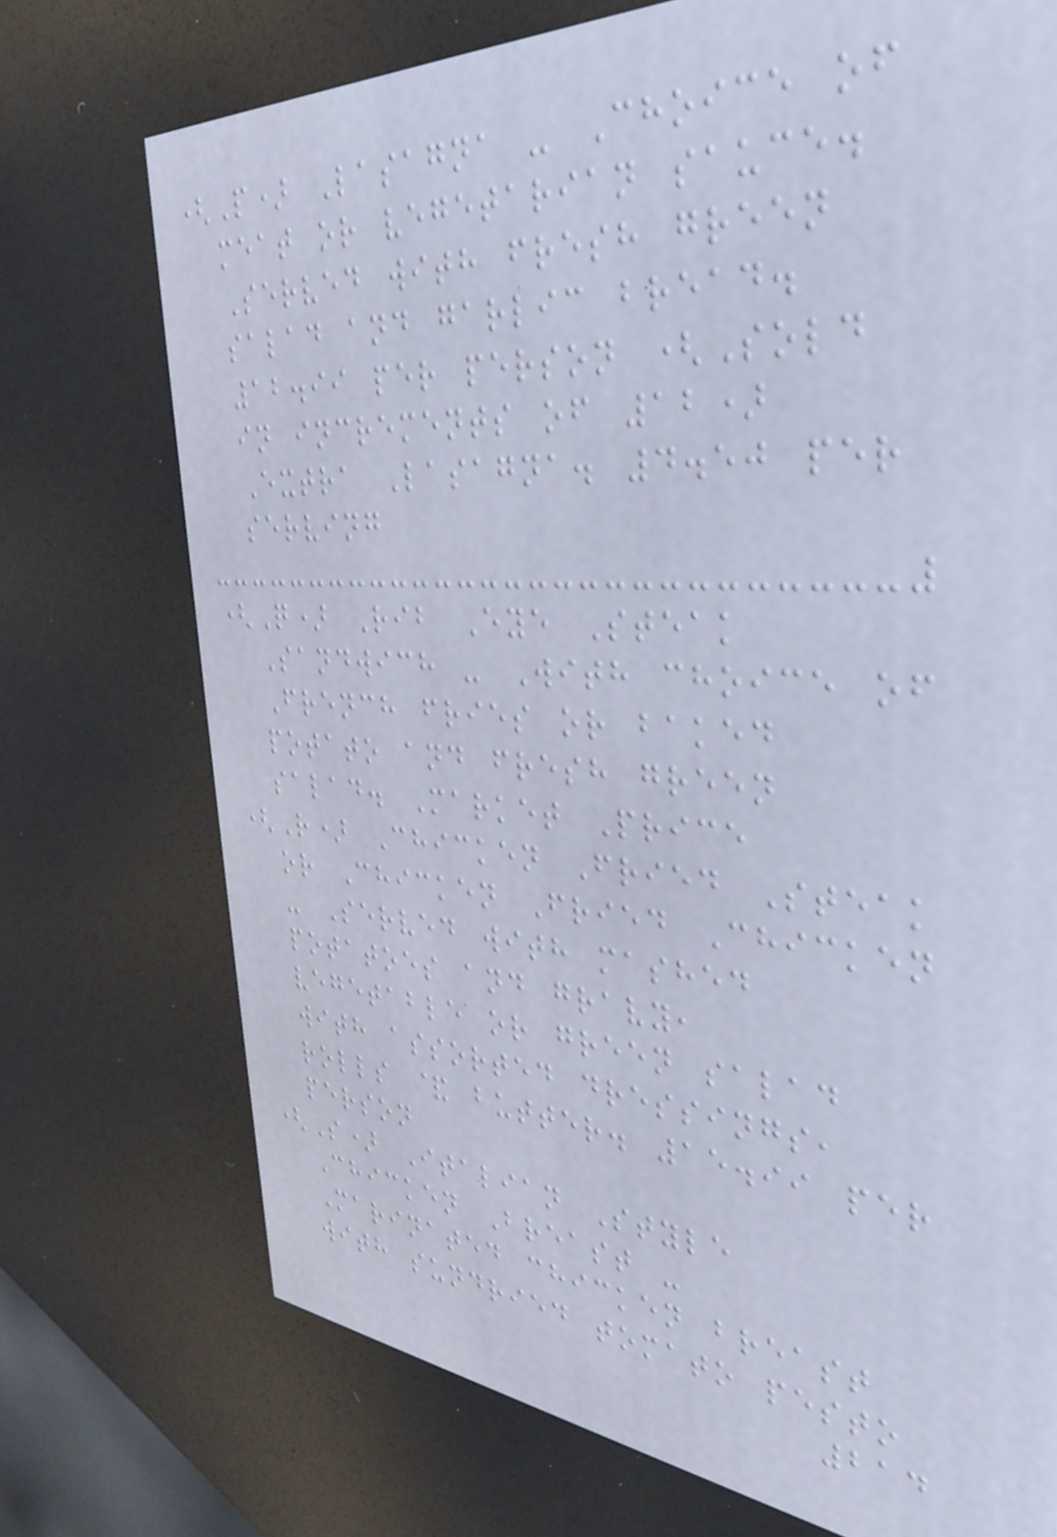(P) Lasagna - Choice of
meat or vegetarian sauce.
Served with fresh green
salad and garlic bread.
12.99 per person (Sold
in increments of 12)
Extra Lasagna. 4.50 per
serving
(Q) Rib Eye Steak
Sandwich - With choice of
French fries or baked
potato and fresh green
salad. Market Price
(R) Chicken Fried Steak
or Chicken Fried Chicken
- Served with mashed
potatoes and gravy,
vegetable or green salad
with assorted dressings,
rolls & butter. 15.99 per
person
(S) Italian Style
Chicken Breast -
Marinated chicken breast
with sundried tomato pesto
214
